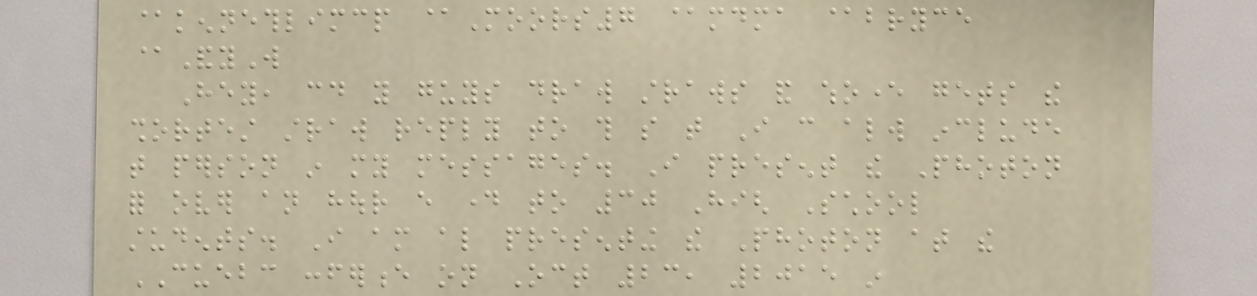@kennethlimcp @Moors7 @mdma @bryce
@AndyW
Hey, could you guys draw straws and whoever gets the
shortest straw reply to this so that I can always include
that person in my messages. I present the Photon
for over an hour every day to 30 High School
students. I am also presenting the Photon at the
CUEBC conference on Oct 23, 2015 in
